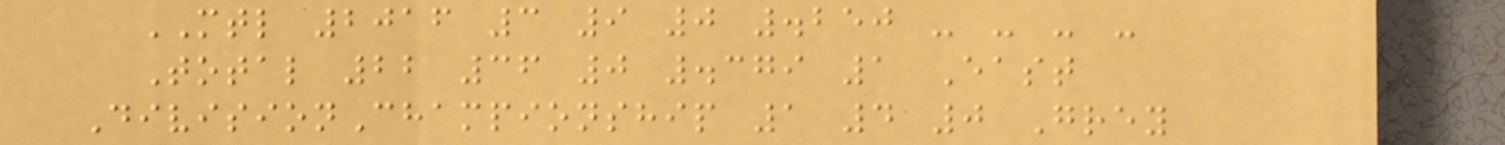MTL 2016 3 9 0 .250 - - - -
Total 22 36 0 .379 1 East
DivisionChampionship 1 4 0 Grey
